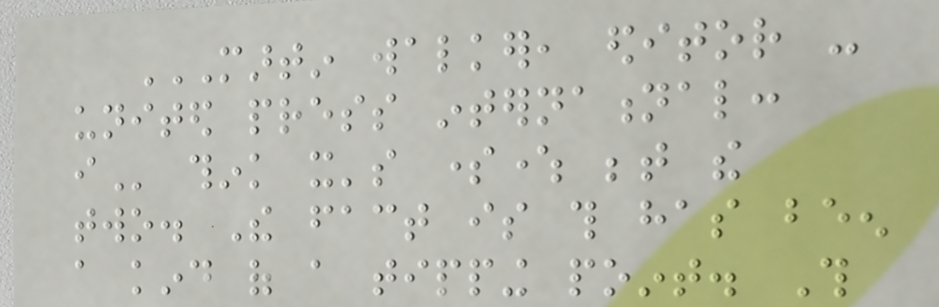MARTIN WALKER, EDITOR -
UNITED PRESS INTERNATIONAL:
I think it's somewhere between the
two. The fact is this has been
a kind of a tipping point. This
